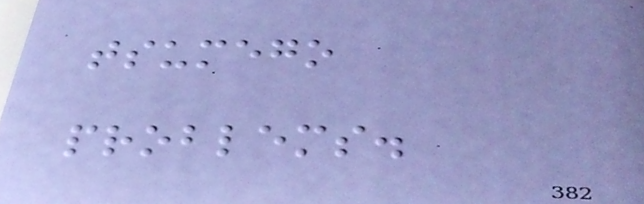tsumego
problems.
